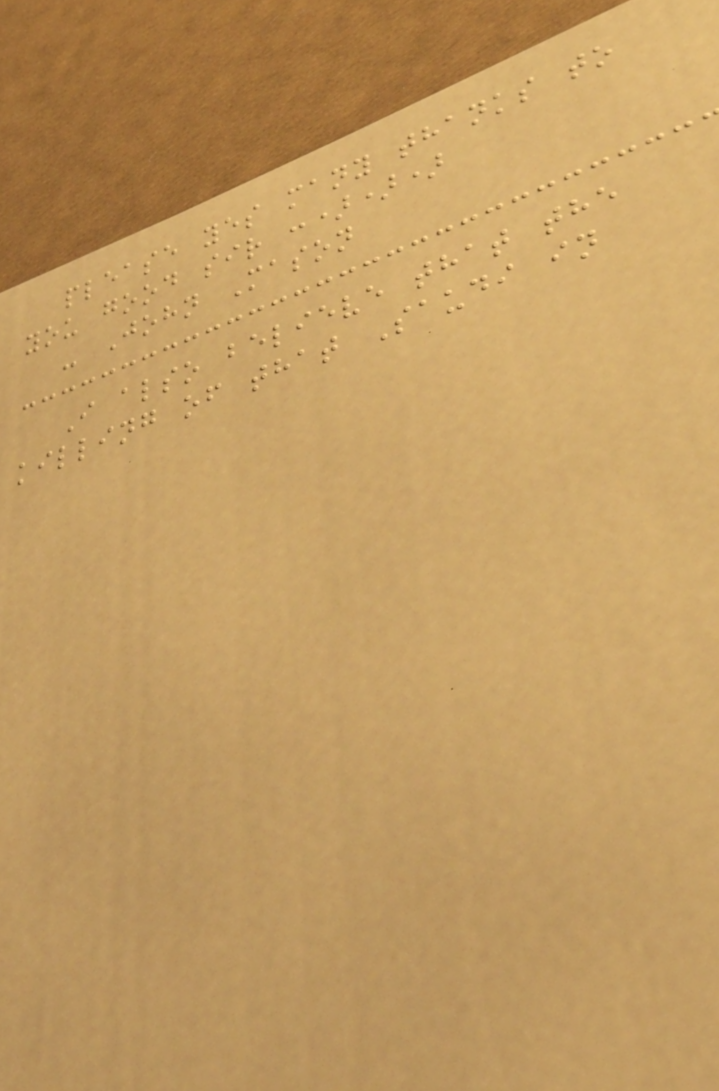please yes many thanks to
you good sir :)))
- John Mason
I also believe that the
killing of that Saudi in
